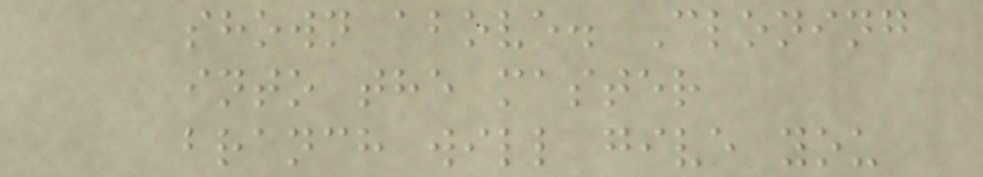shown above. Cloning
into the master
branch will give you
